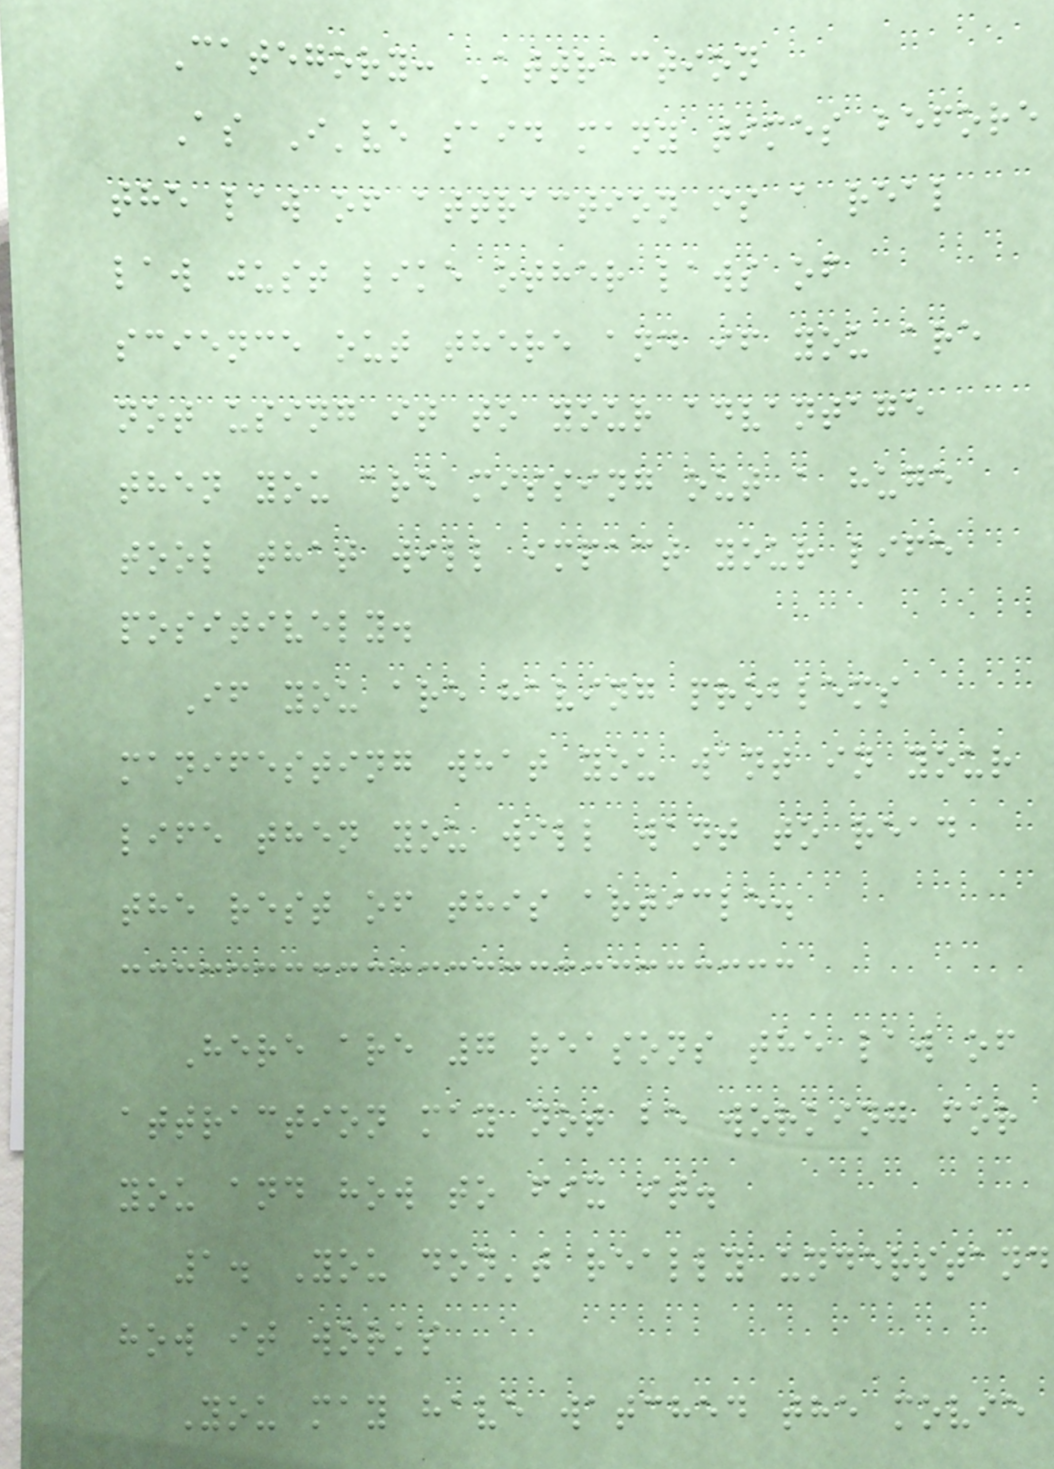Category: Attraction
As I've said many times before
the law of attraction is a real
law just like other laws of
science out there and if you are
not using it to your advantage
then you are missing out a huge
tool that will impact your life
positively.
If you are having problems
manifesting what you want in your
life then you will want to read
the rest of this article.
Here are 7 reasons the law of
attraction may not be working for
you and how to fix it.
1. You don't really understand
how it works
You may have watched the movie
